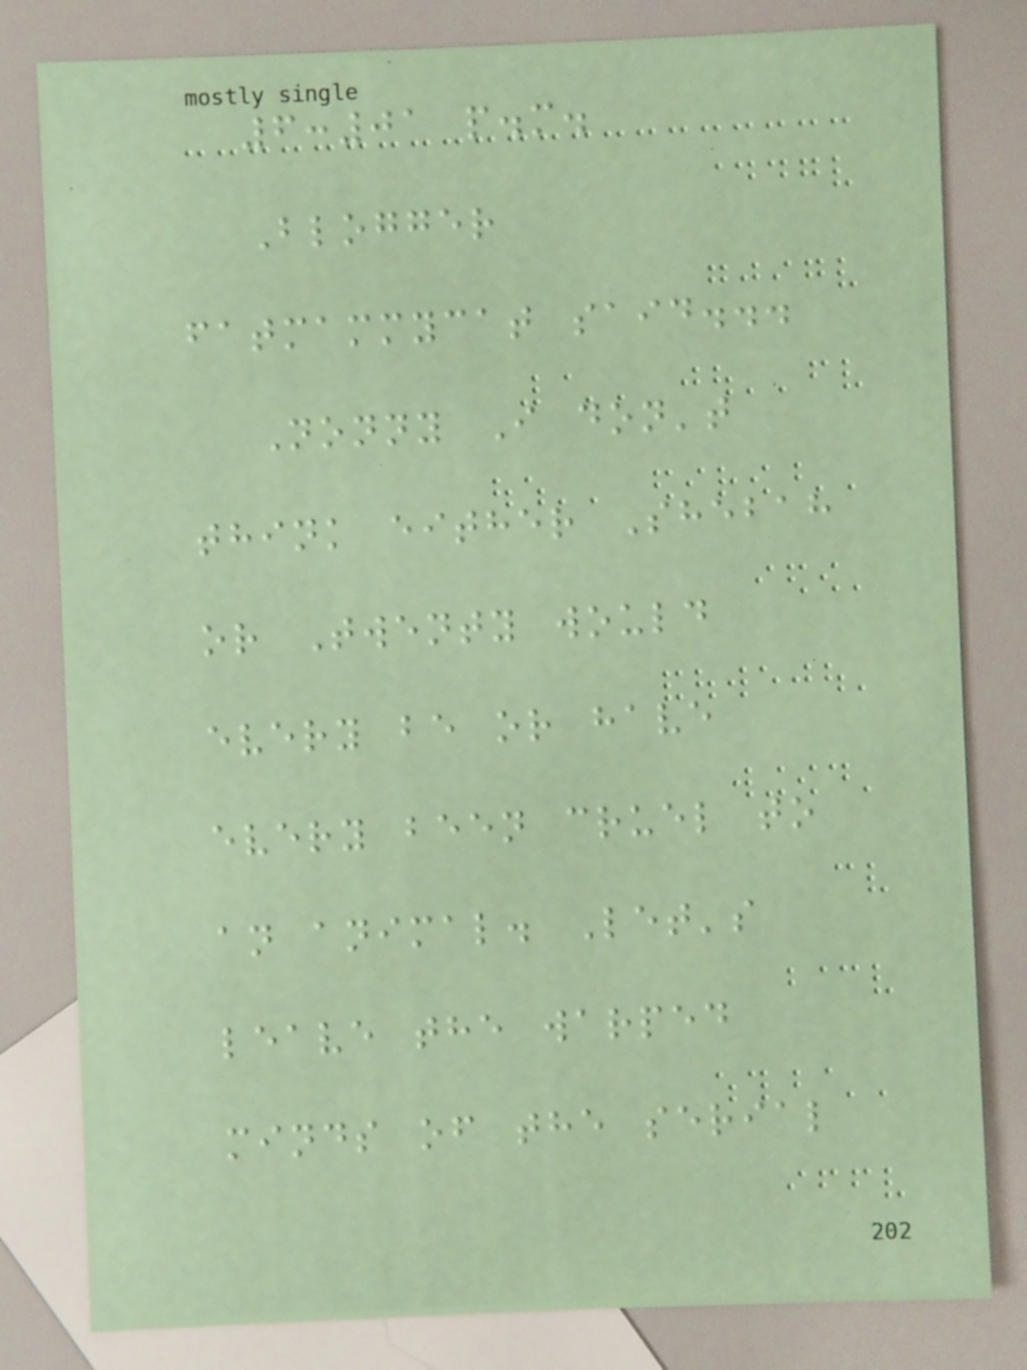6:01 p.m.
Blogger
fatmammycat said...
Nonny I don't
think either Shebah
or Twenty would
every be or have
every been cruel to
an animal. Let's
leave the warped
minds of the serial
